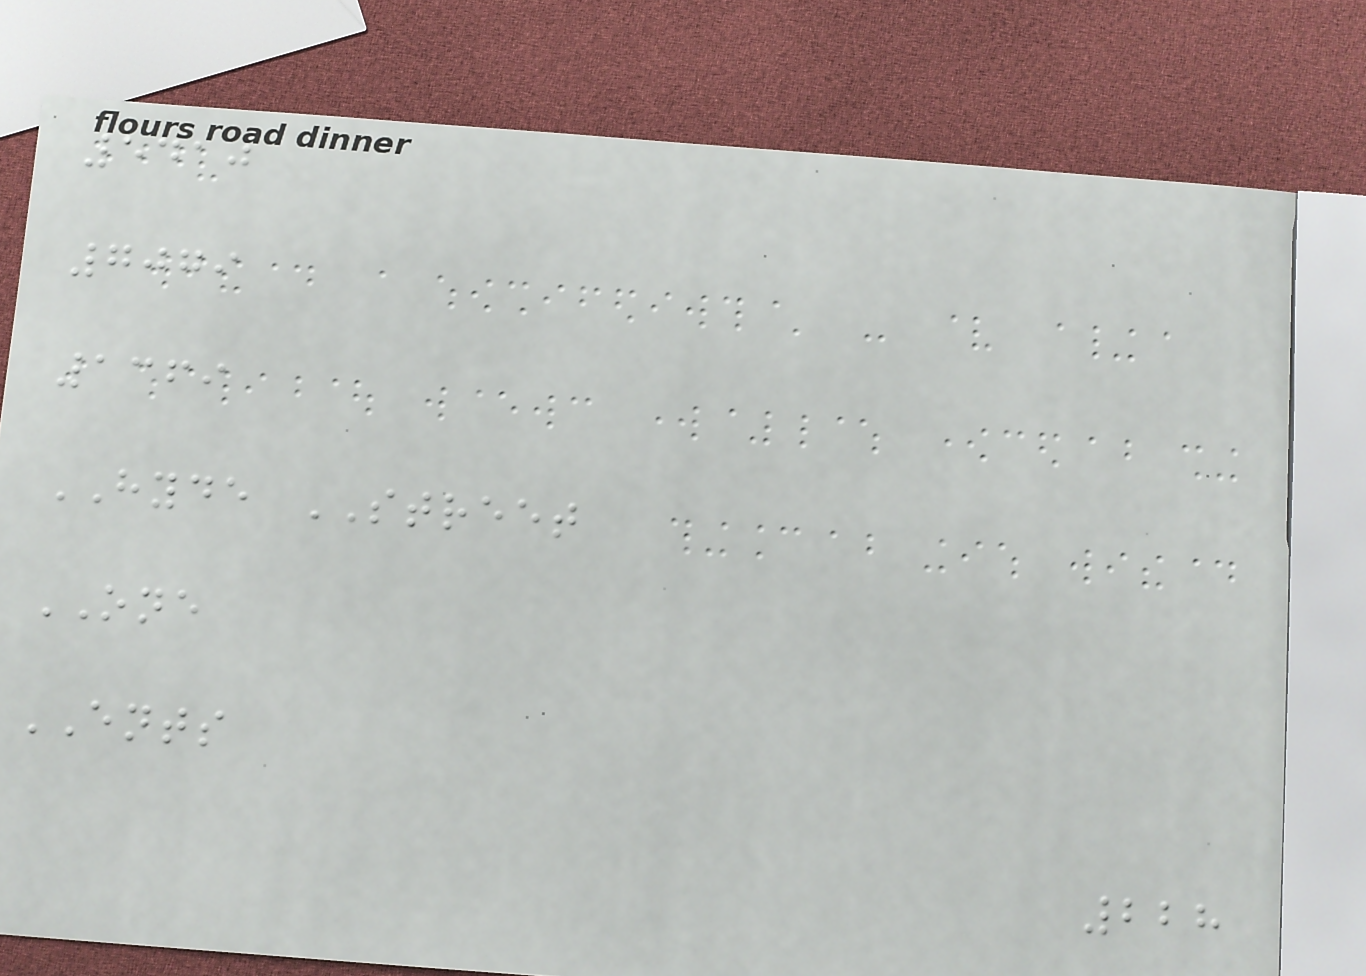5410
7079
1369
HYDE STREET
ONE
ENTS
228
